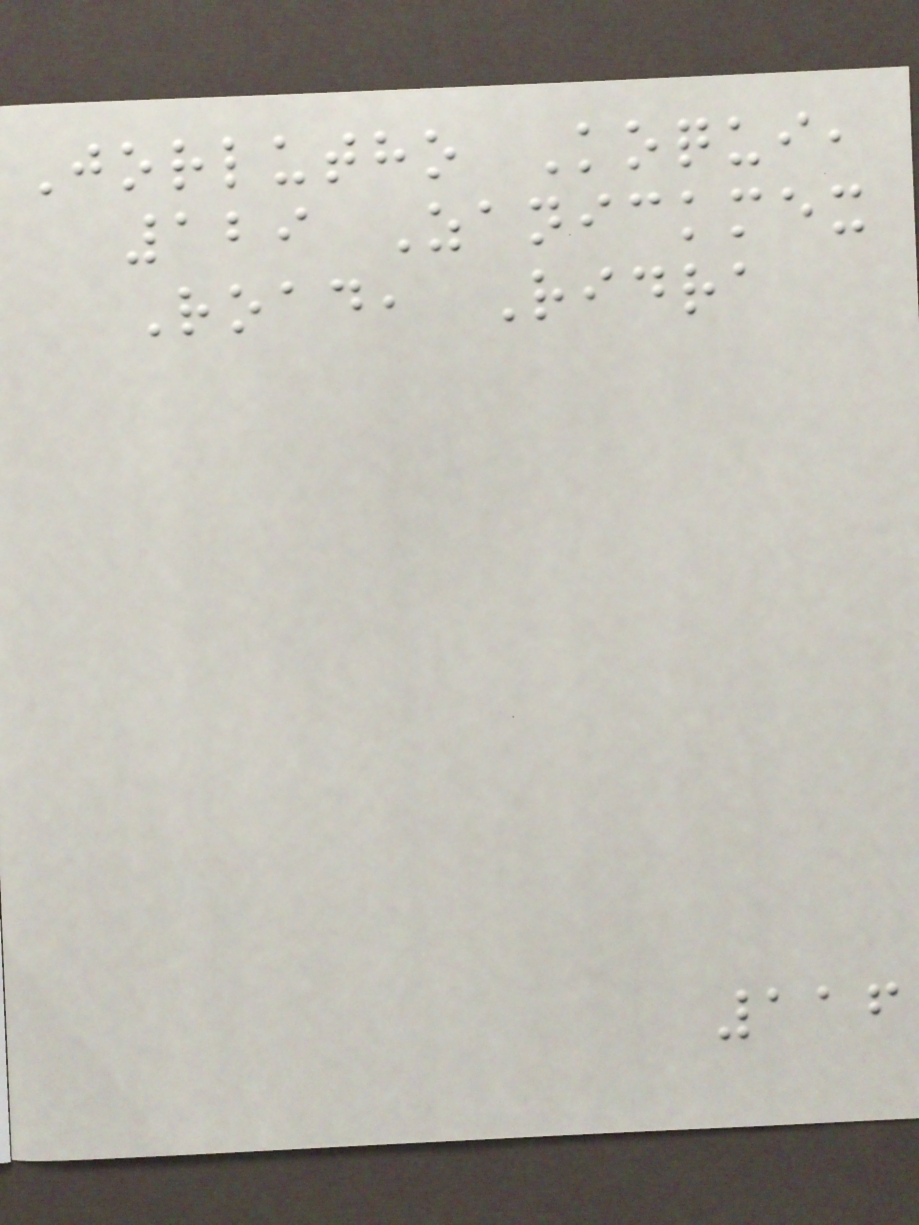Jorlutho Koqui,
129 Zanickmex
Road, Ridra
116
